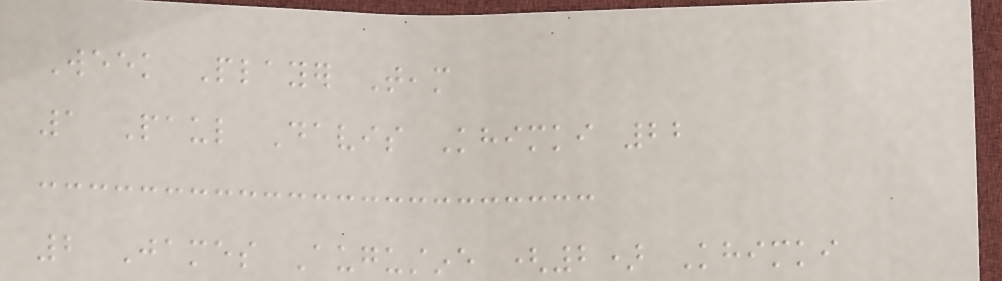Week Player Team
1 Paul Davis Khimki 22
2 James Augustine (2) Khimki
